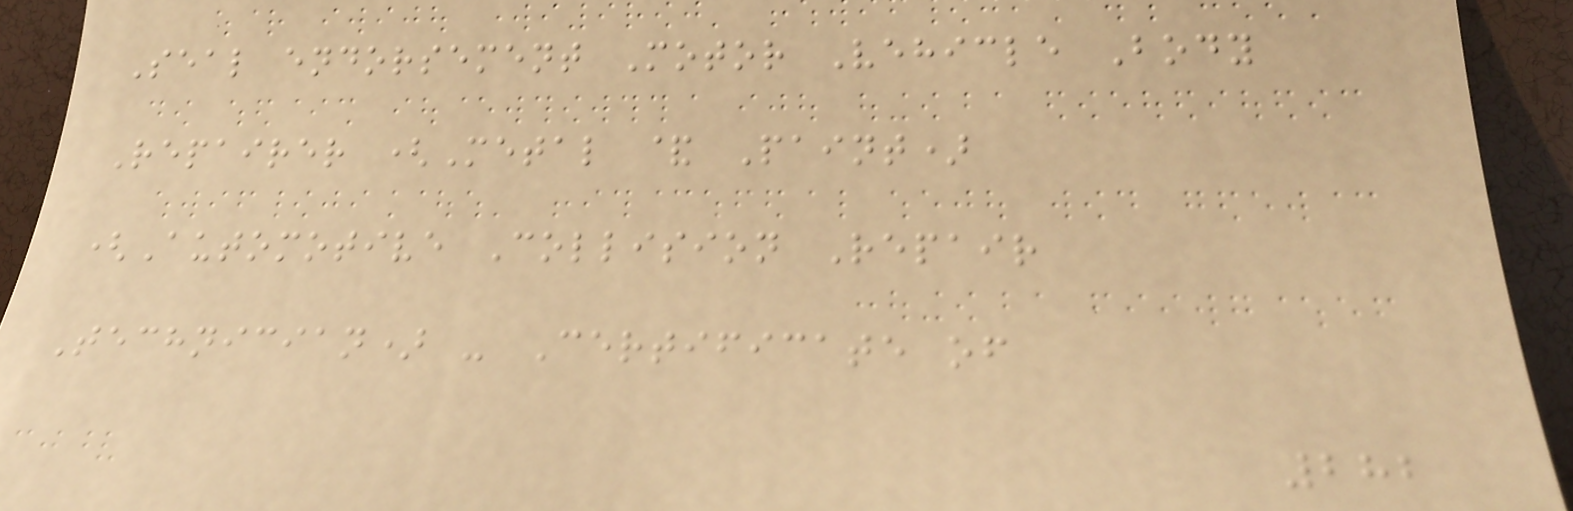Seal endorsement Motor Vehicle Body
Repairer (Metal & Paint)
(Automotive Collision Repair
Technician) - Certificate of
282
